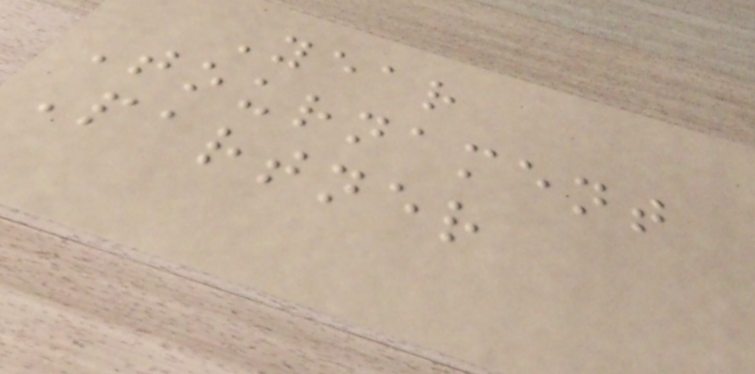Year
Tournament
Partner
